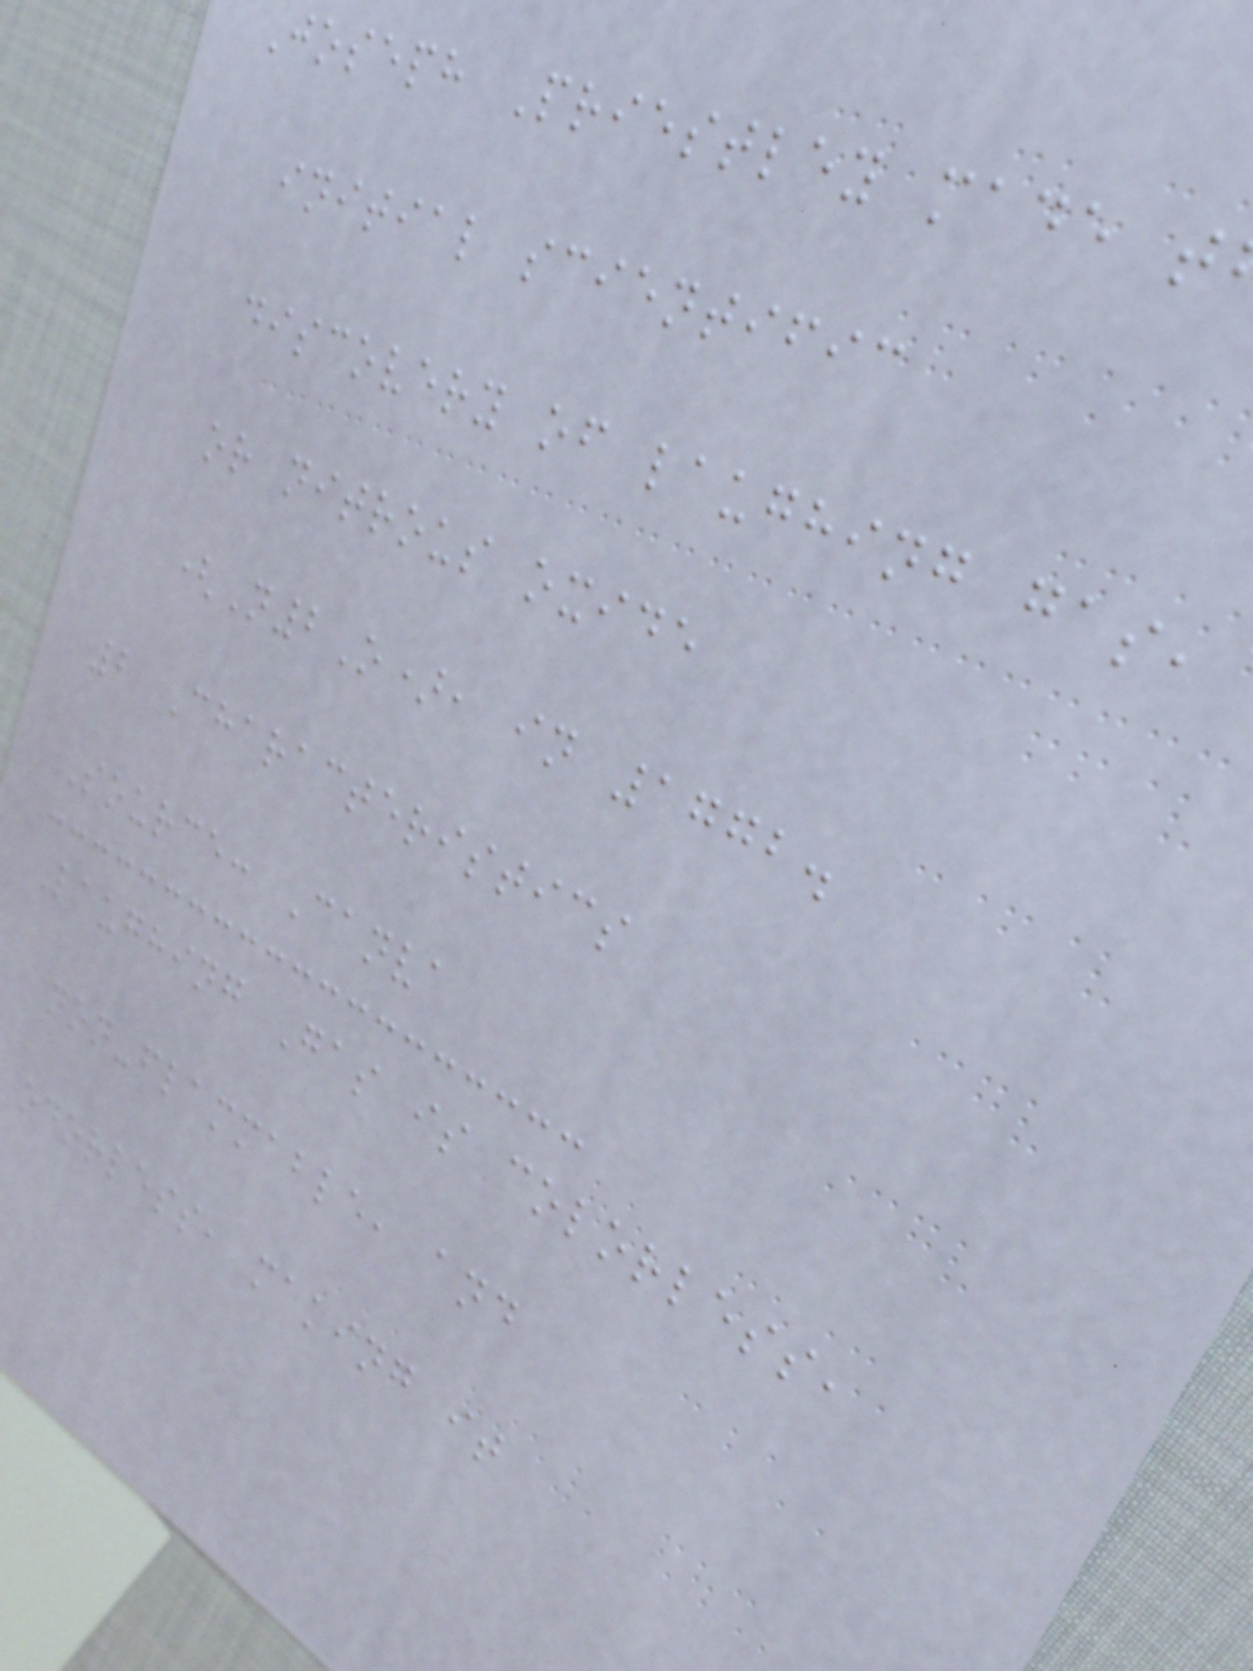Joseph Priestley made t
initial scientific
discovery of laughing gas,
or nitrous oxide
(N2O), in 1772.
2 Characteristics
Source: Canva
Laughing Gas is colorless,
non-flammable, and
odorless, making it
